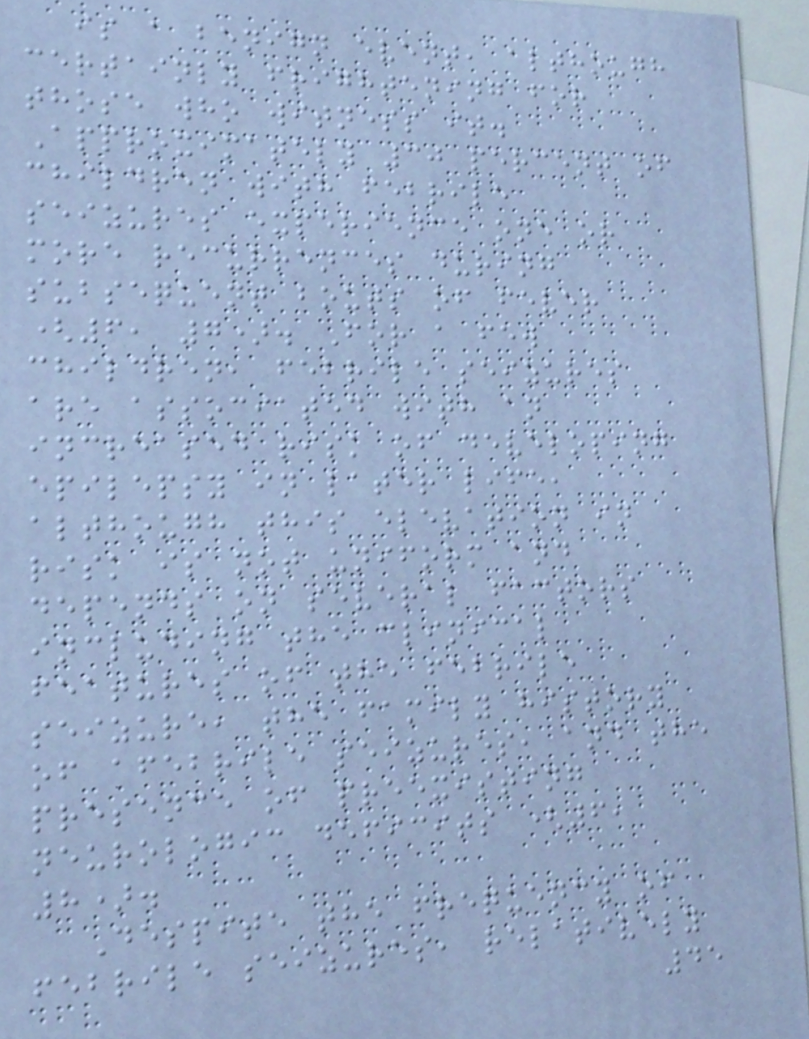is a benign event, although
certainly frightening for
those who witness it.
Approximately 30 percent of
children with febrile
seizures experience one or
more recurrences during
subsequent bouts of fever
(6, 7). For a few
children, febrile seizures
are associated with an
increased risk of developing
epilepsy in later life,
although this elevation in
risk is not uniform and
depends on several factors
including the clinical
features of the febrile
seizure, the family history
of afebrile seizures, and the
presence of preexisting
neurologic deficits (6,
8).
Despite the frequency of
febrile seizures, relatively
45
